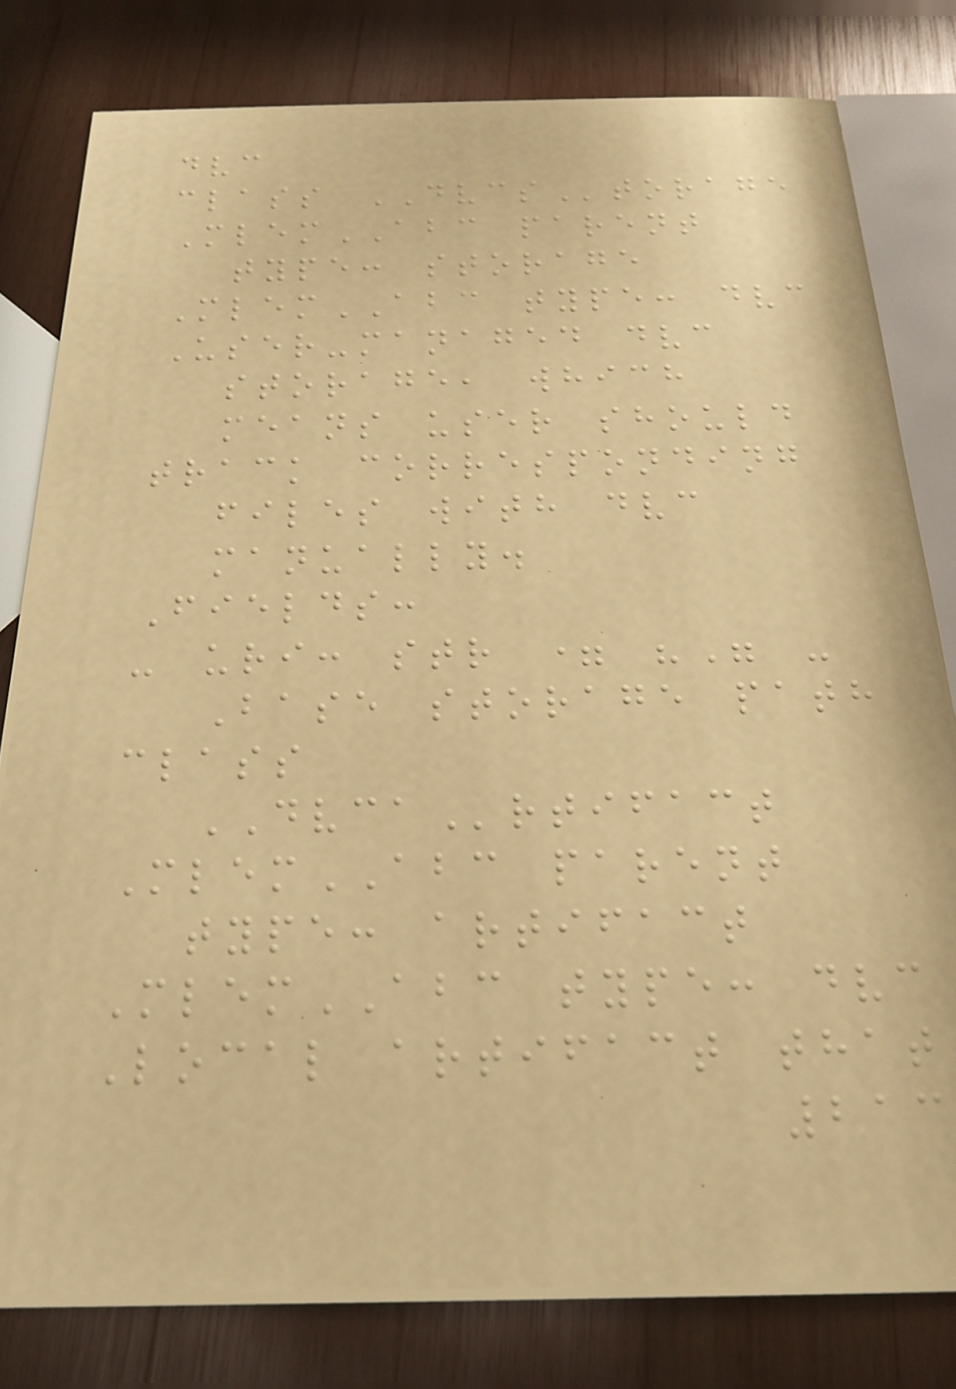dvc
class DVCStorage
MlemABC parent
type: storage
MlemABC type: dvc
User-managed dvc
storage, which
means user should
track corresponding
files with dvc
manually.
Fields:
- uri: str = "" -
Base storage path
class
DVCArtifact
MlemABC parent
type: artifact
MlemABC type: dvc
Local artifact that
213
